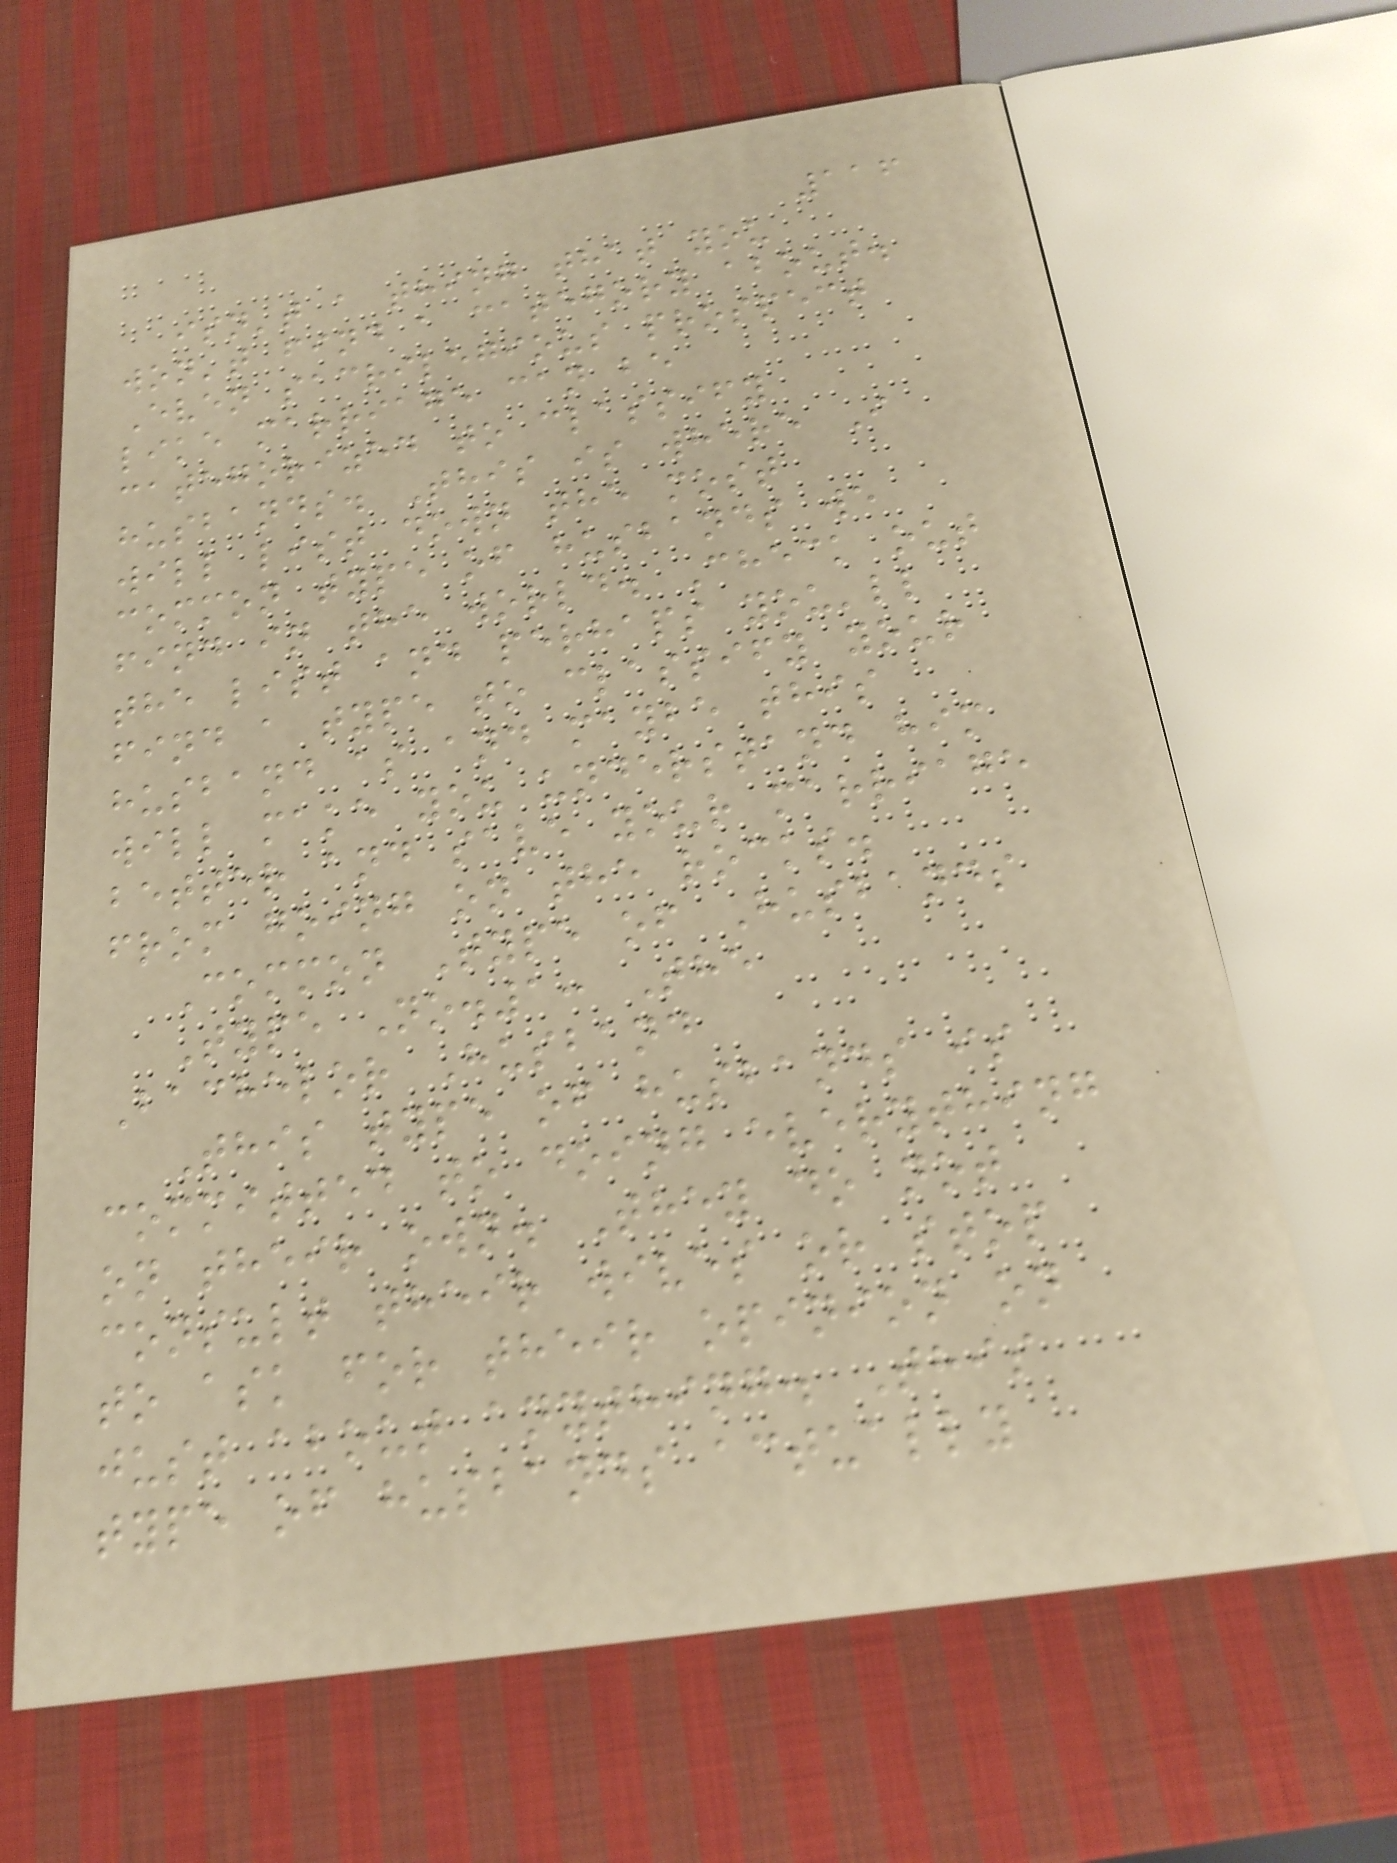116
isn't a thing that you
won't find a category about.
Even sacrilegious prospect
like marriage can be
categorized to classify
husbands. This is where I
will list down the most
common type of husbands we
find in the world. Check out
the list and perhaps you'll
find a type to classify your
husband as and maybe this
will make you understand him
better and save your marriage
from going on the rocks.
Common Type of Husbands
Type No.1: The
Bachelor Husband
This type of husbands is
committed to doing everything
on their own. They do not
consult their wives or stop
to ask for their opinion on
just about anything. This
type of husbands actually
